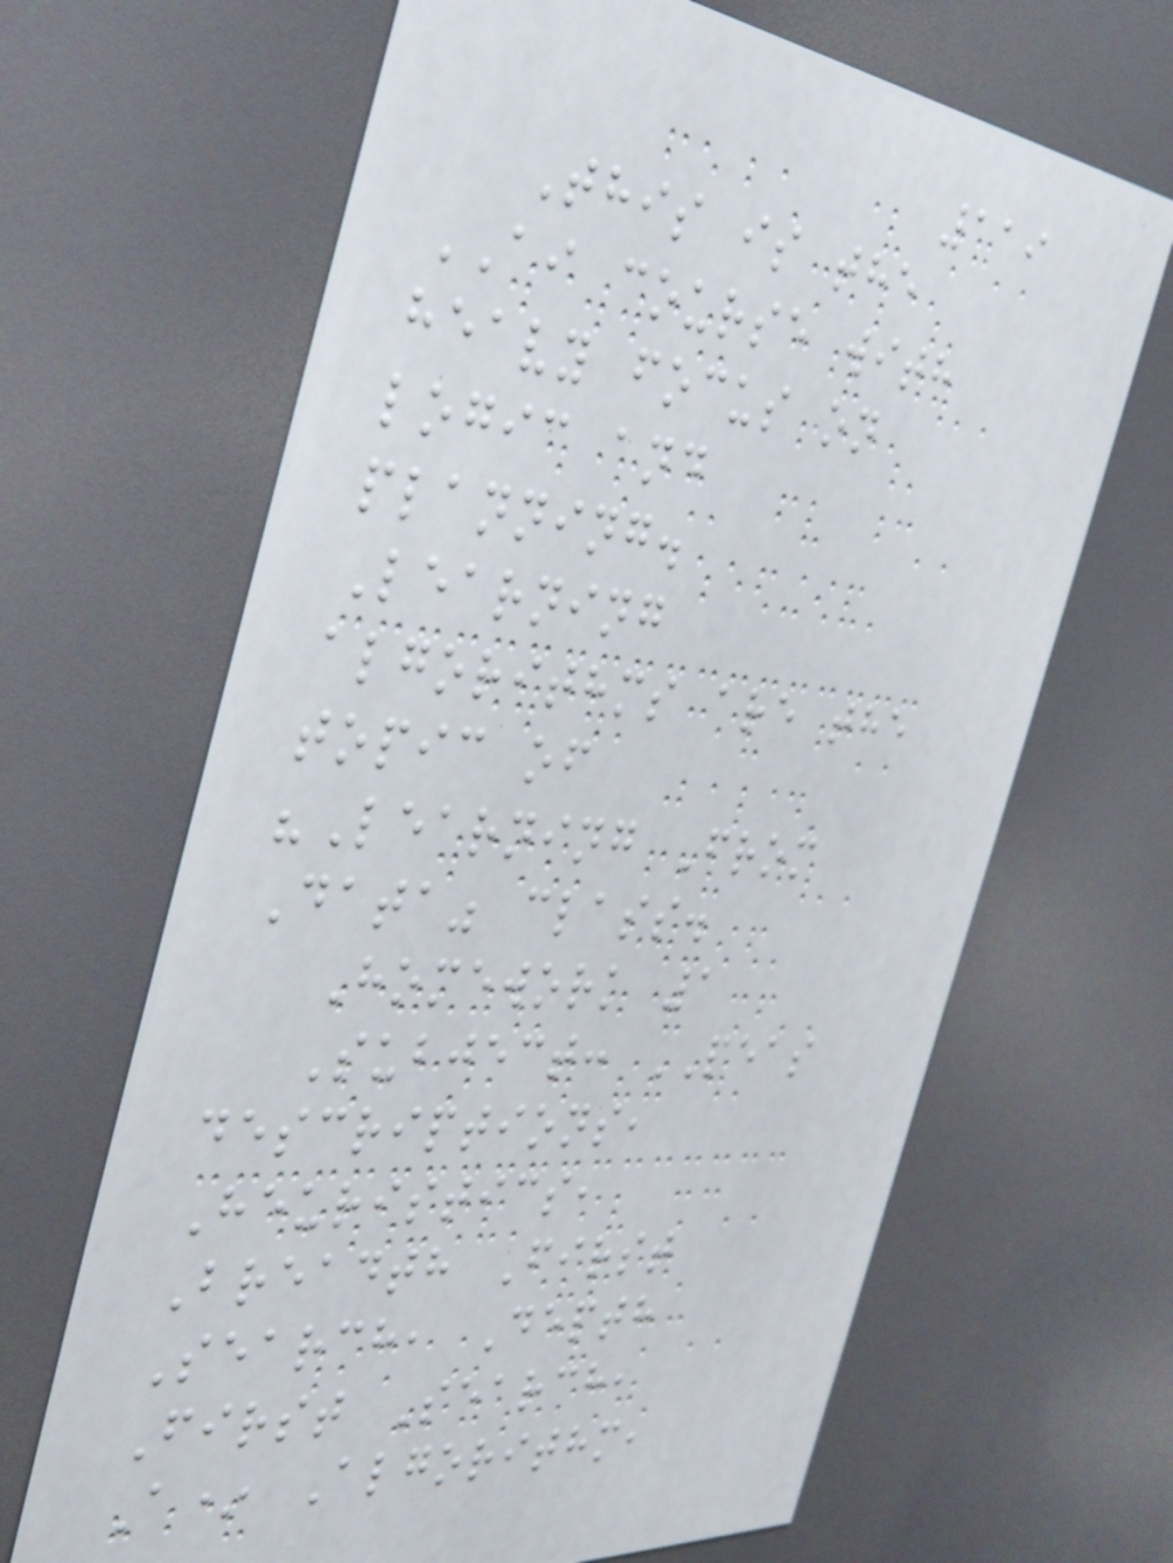119
This is the
AI course with
heavy focus on
logic and
planning.
Learning
algorithms are the
topic of
"Learning From
Data" class.
Homework 1
Subject: PEAS
descriptions,
Heuristics,
Breadth First
Search, Depth
First Search,
A* Algorithm,
